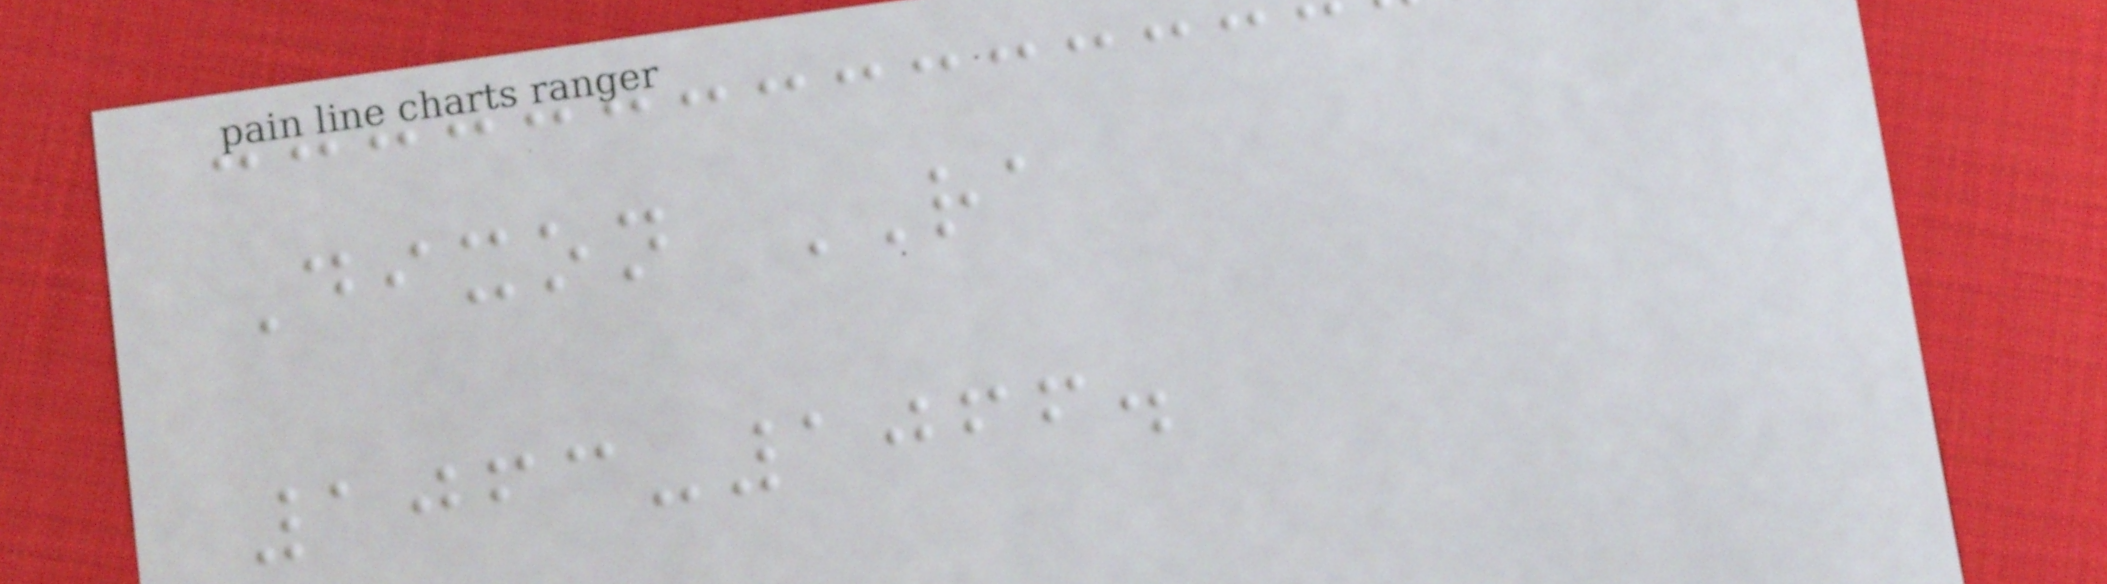Dixon RA
1063-1066.
